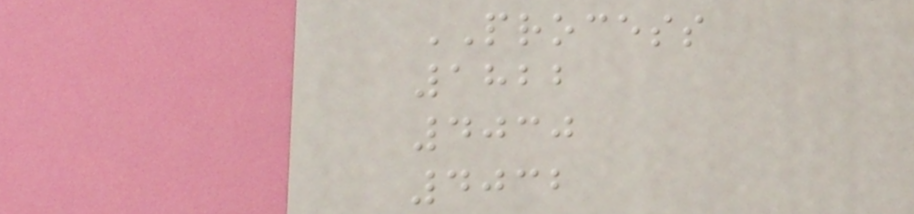PROCESS
1822
4030
4032
